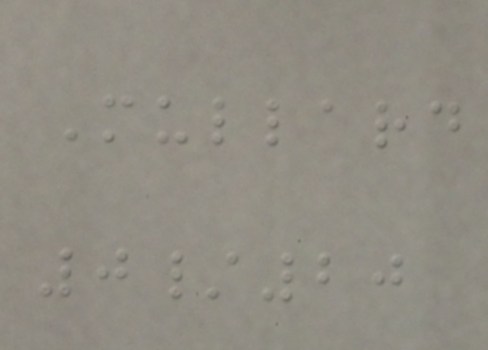Mullard
0/20
